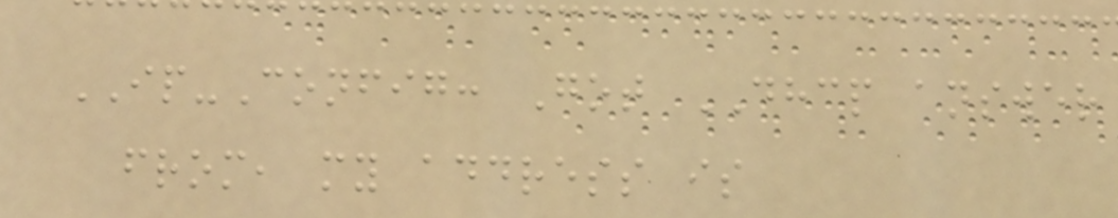IP-Config: Got DHCP answer
from, my address is
